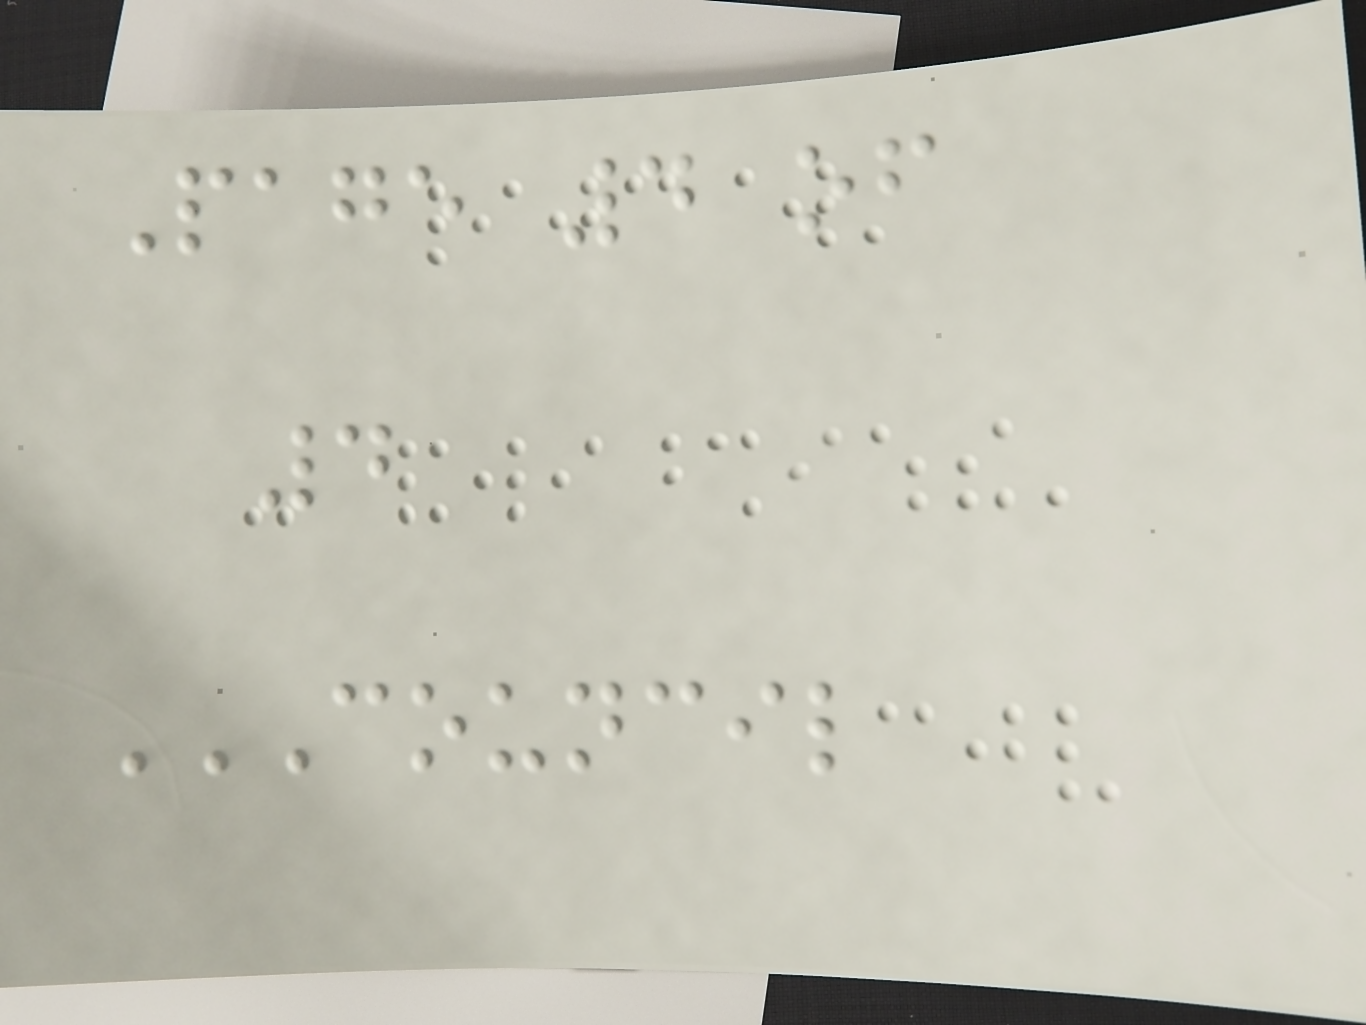Page 4 of
4
COUNCIL
